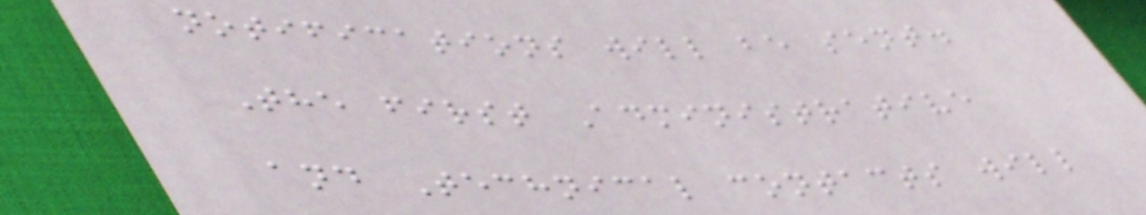notifications will be sent.
The first Administrative
and Technical contacts will
